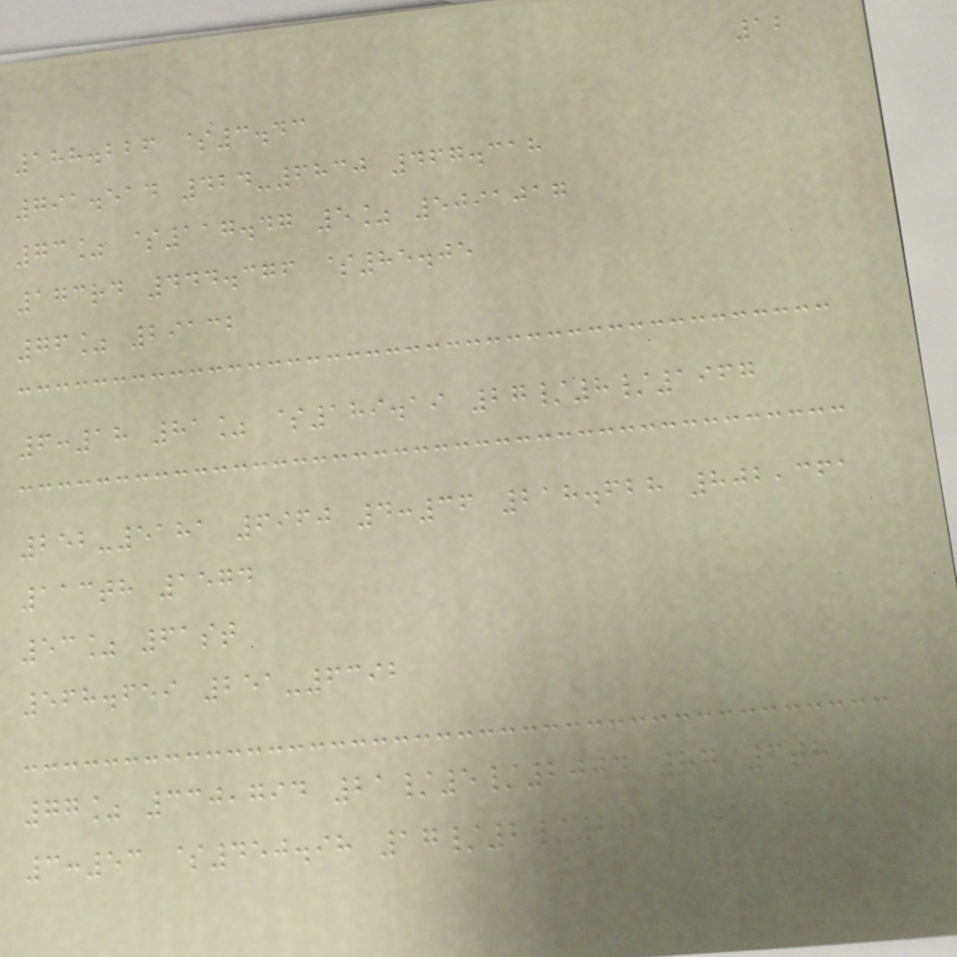12
188.226 $3.43
791.514 424-6830 467.318
73% $117.47 5% 5091017
173rd 444.376 $85.05
76% 29132
6:18 81% $189.19 27/8/1967
252-5181 6960 4:36 218.628 802,361
113th 1574
53% 61st
568.659 251-6392
77% 330,794 21/5/2004 87 6th
3:53 $450.98 17/2/2022 13%
